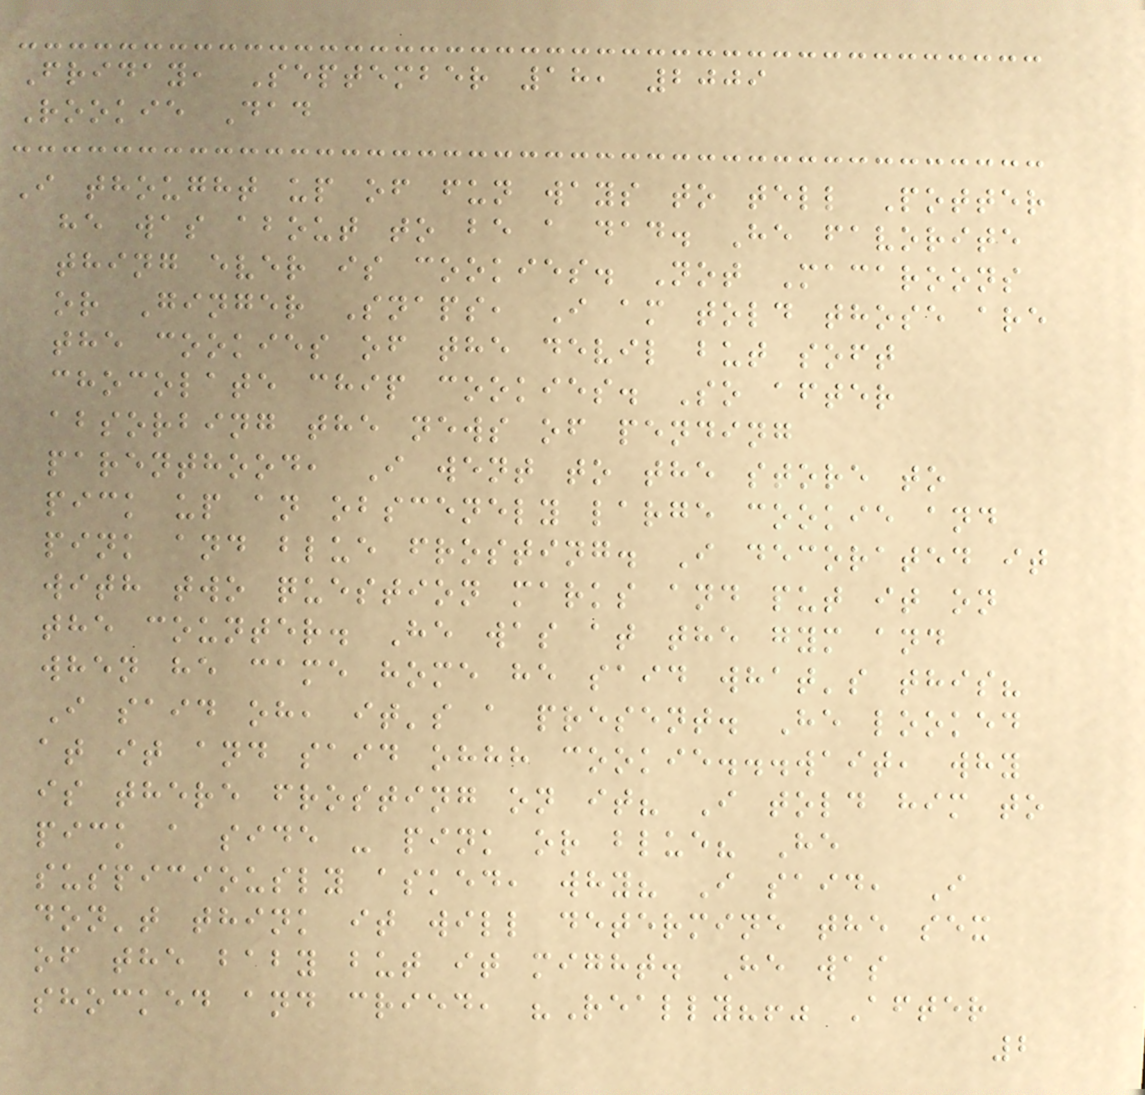Friday, September 18, 2009
Rookie Dad
I thought up of fun ways to tell Potter
he was about to be a dad. He favorite
thing ever is cookies. Not Macaroons
or Ginger Snaps, I am told those are
the cookies of the devil but soft
chocolate chip cookies. So after
absorbing the news of pending
parenthood, I went to the store to
pick up an obscenely large cookie and
pink and blue frosting. I decorated it
with two question marks and put it on
the counter. He was at the gym and
when he came home he said what's this?
I said oh, it's a present. He looked
at it and said ohhh cookie...wait, why
is there frosting on it? I told him to
pick a side - pink or blue? He
suspiciously asked, why? I said, I
don't think it will determine the sex
of the baby but it might. He was
shocked and cried, "Really?!" After
2
